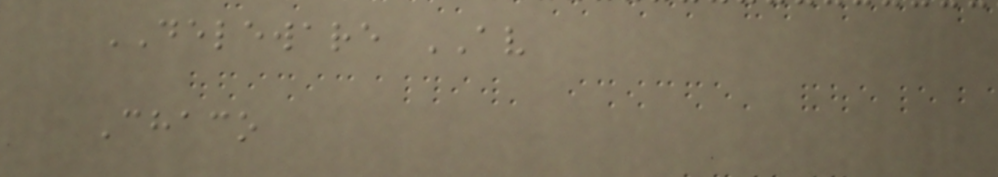DELEWARE AV
Chaco
